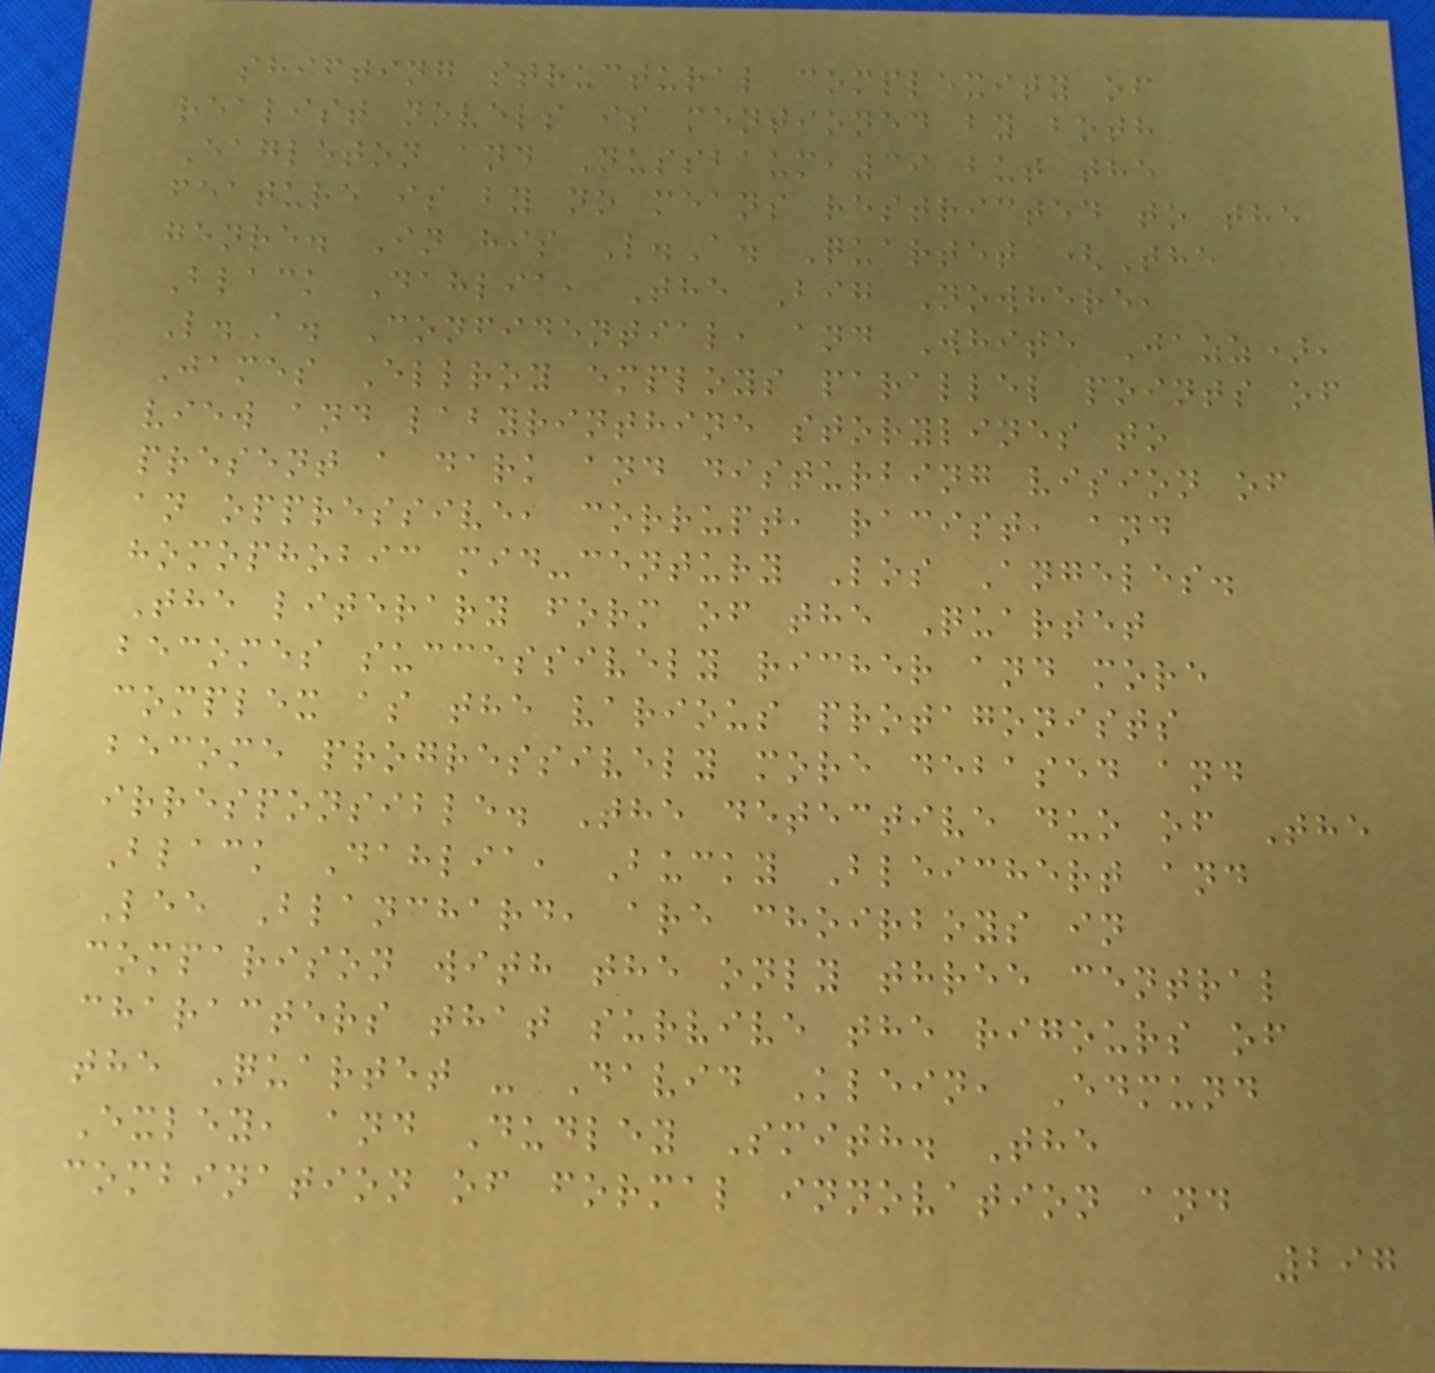shifting structural complexity of
realist novels is mentioned by both
Eagleton and Nussbaum,39 but the
feature is by no means restricted to the
genre. In his L.A. Quartet (The
Black Dahlia, The Big Nowhere,
L.A. Confidential, and White Jazz),
James Ellroy employs parallel points of
view and labyrinthine storylines to
present a dark and disturbing vision of
an oppressive, corrupt, racist, and
homophobic mid-century Los Angeles.
The literary form of the Quartet
becomes successively richer and more
complex as the various protagonists
become progressively more debased and
irresponsible. The detective duo of The
Black Dahlia, Bucky Bleichert and
Lee Blanchard, are choirboys in
comparison with the only three central
characters that survive the rigours of
the Quartet - David Klein, Edmund
Exley, and Dudley Smith. The
combination of formal innovation and
297
